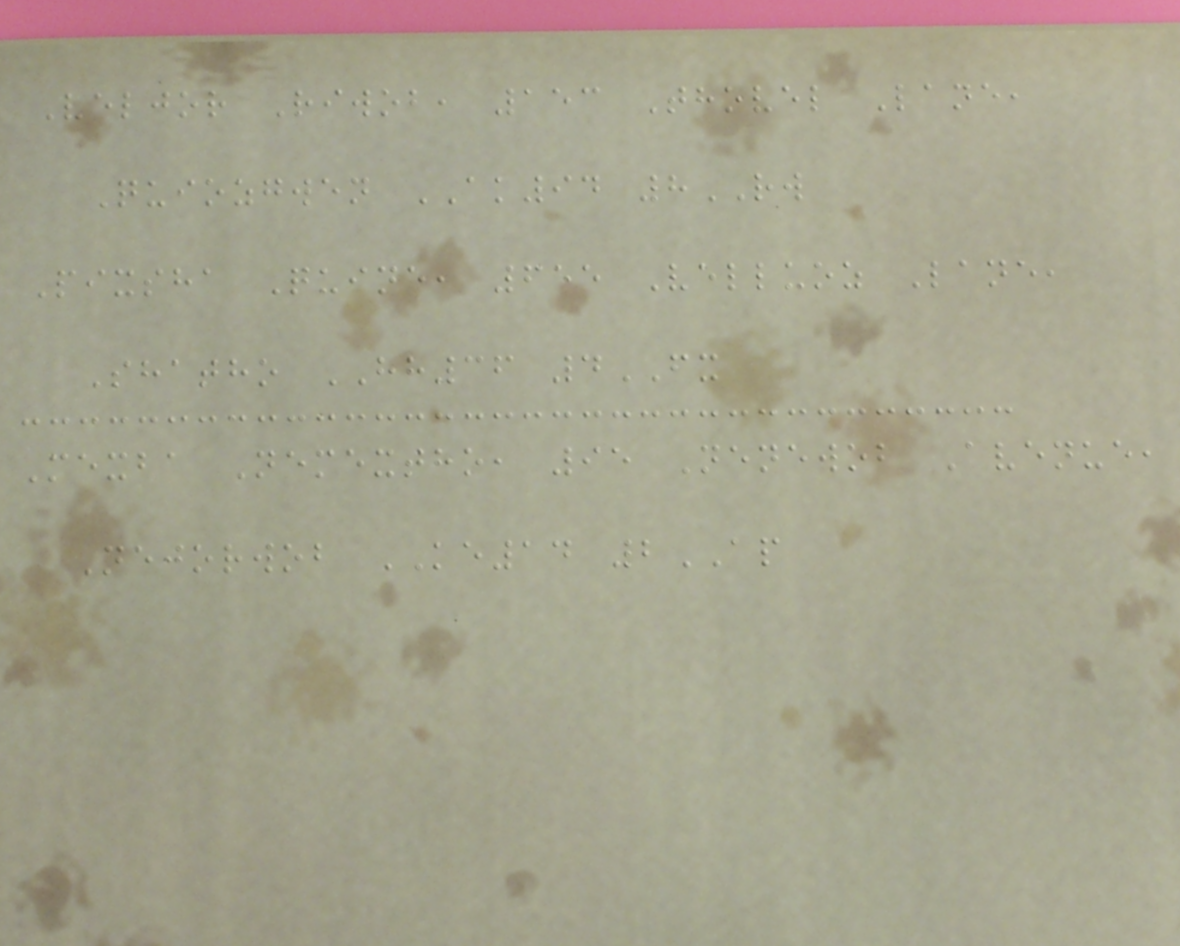Veljor Riwob, 153 Thovel Lane,
Quiozgwen AK94 8RW
Pixsha Quine, 655 Velluoz Lane,
Shatho HH36 4FX
Mexba Nemextho, 95 Nenewob Avenue,
Nejorwob KE14 2AP
